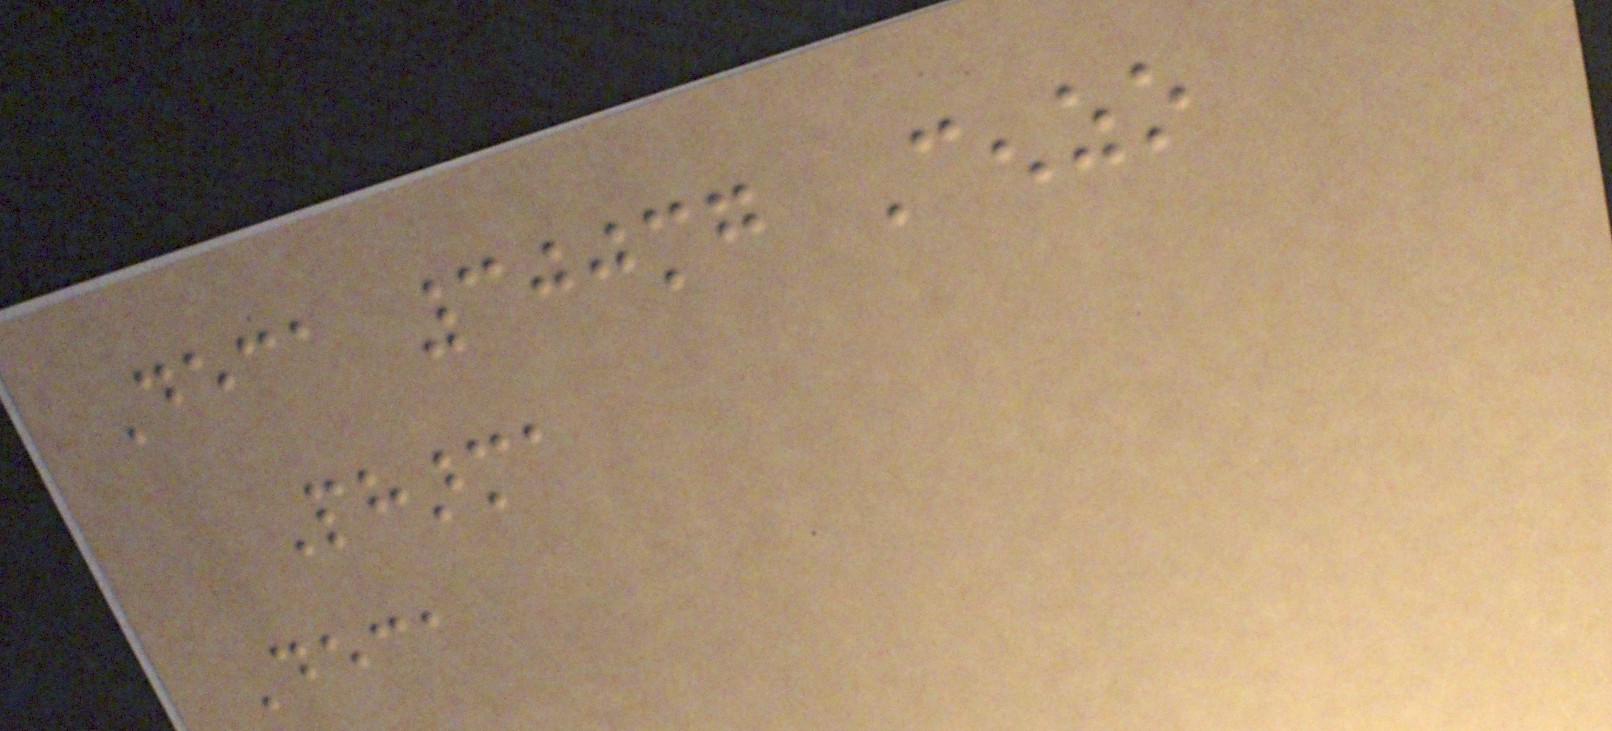Deca 300mg Cenzo
Pharma
Deca
